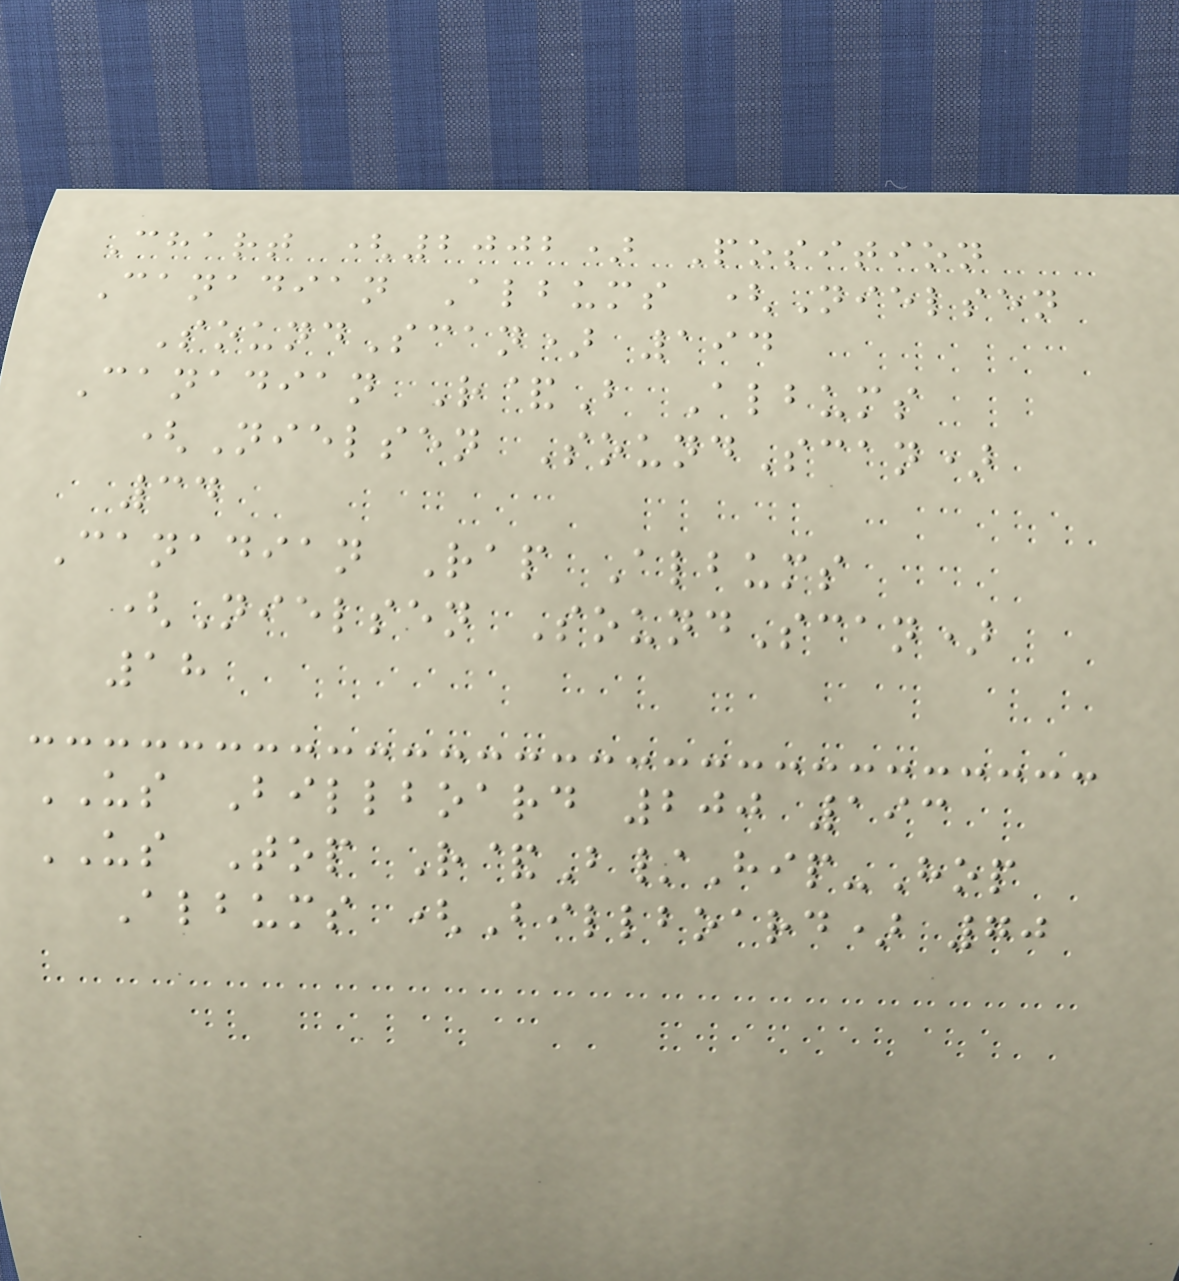Chart (2002) Position
Canadian Albums (Nielsen
SoundScan) 194
Canadian R&B Albums
(Nielsen SoundScan)
34
Canadian Rap Albums
(Nielsen SoundScan)
18
US Billboard 200 193
US Top R&B/Hip-Hop
Albums (Billboard) 70
